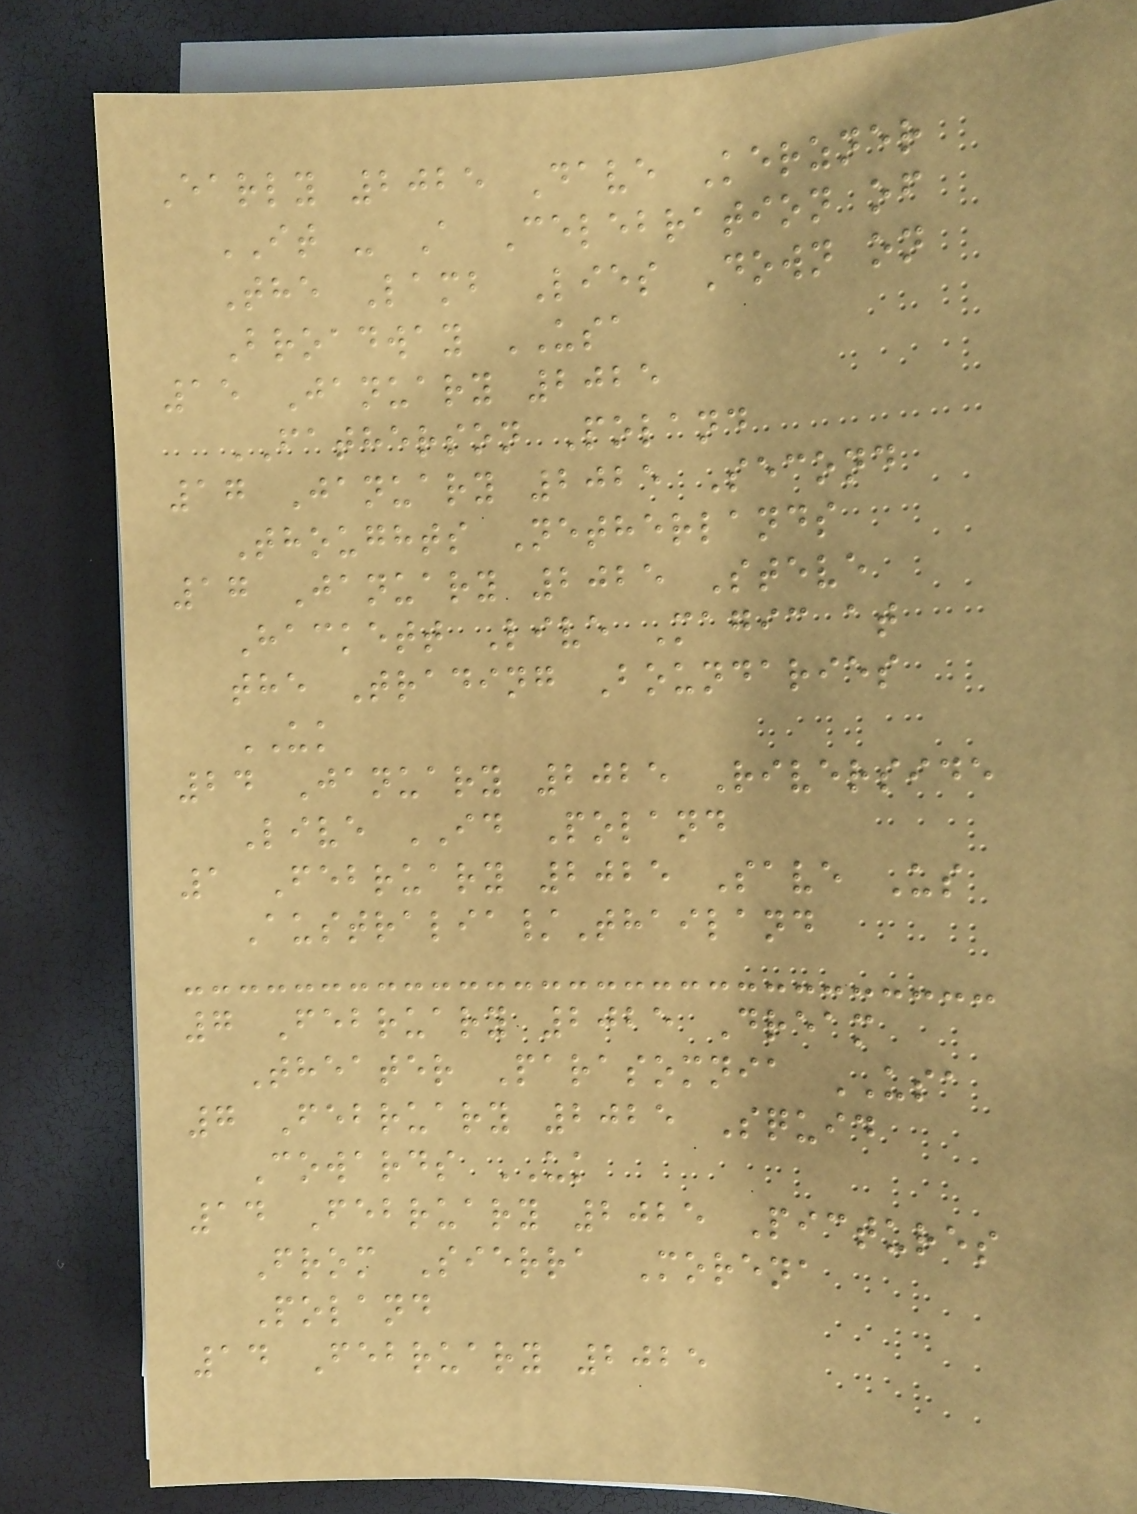Early 2025 Dave Kerzner
IT - A Celebration of
The Lamb Lies Down on
Broadway USA
15 January 2025
FATHERSON Poland
17 January 2025 Second
Thoughts Netherlands
17 January 2025 Steve
Hackett Live Magic at
the Trading Boundaries
UK
24 January 2025 Riverside
Live ID Poland
1 February 2025 Save Us
Australia/Thailand
7 February 2025 Dream
Theater Parasomnia USA
7 February 2025 Squid
Cowards UK
14 February 2025 Pictures
From Sierra Morena
Poland
14 February 2025
